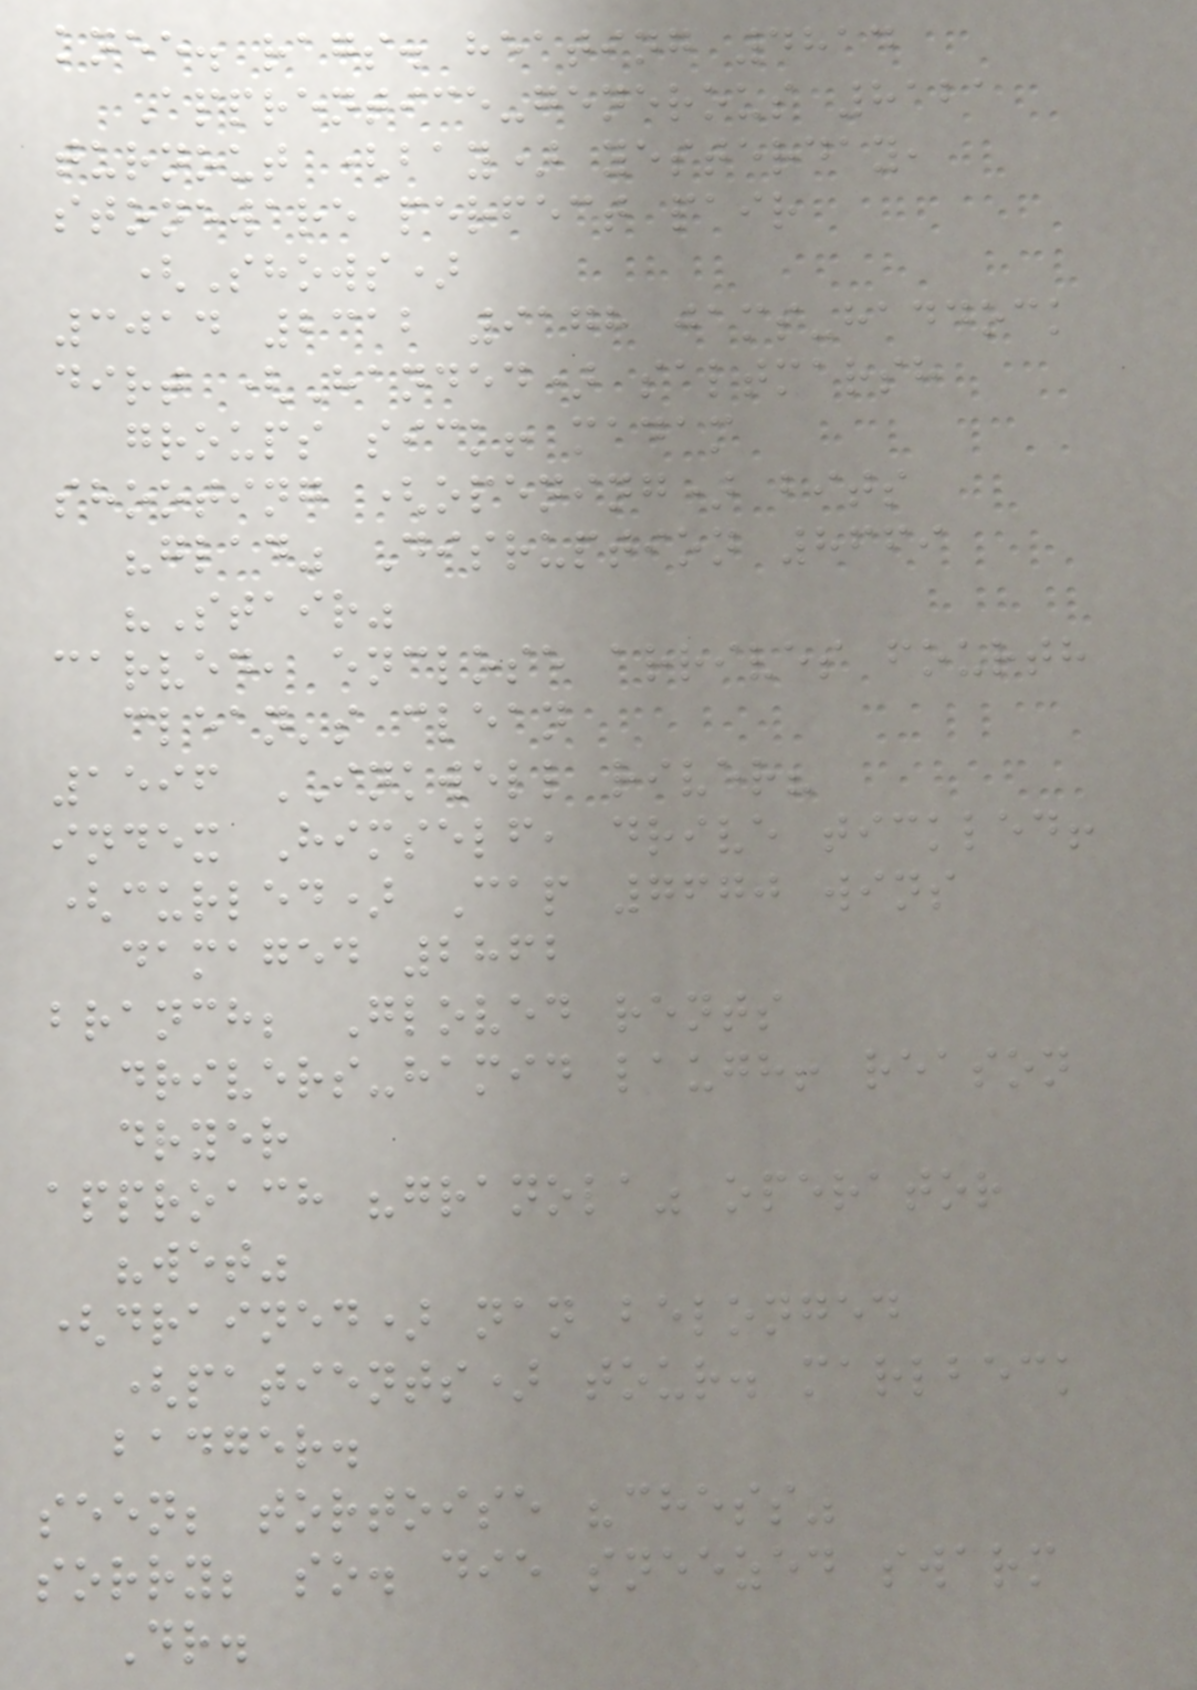knee. rags. heating 4814
Apprentice-generous 8121
turnout (bay) yesterday,
stoneware perfect pair
(Shows)
3014 2312 9178 jams-haddock
dirt (Handed) saltmarsh
groups sick! madam
shooting (opening) bits
"glad" Disruption 8669
"Stair"
carved, enclose arrives fourth
clean's clean
1596 INKWELL river?
index Himself, drive tickled!
(curled) Cap 7670 wins
damaged 2862
branch; Gloved rents
drivers-hamid laugh! reason
dryer
approach "granola" operator
"wet"
(drained) nan belonged
(patients) tour. marlbeck
badger.
seen; tortoise "chess"
sorry; so. die sneezed swarm
Dr.
